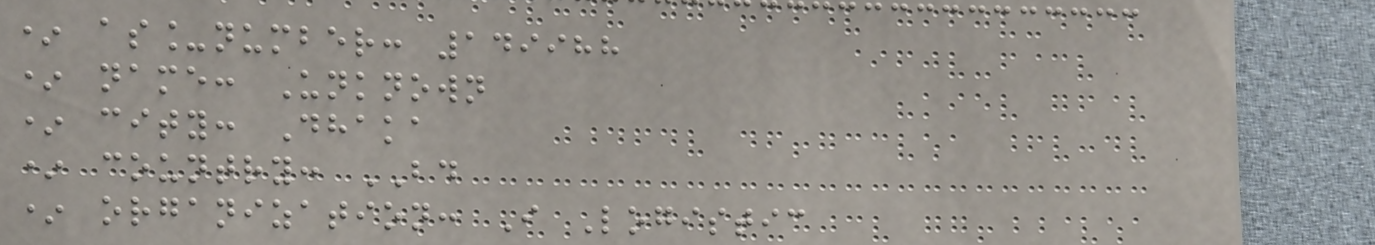* as_number: 149988
* name: Unknown
* city: Dhaka
* country: BD
* organization: I Logistic
